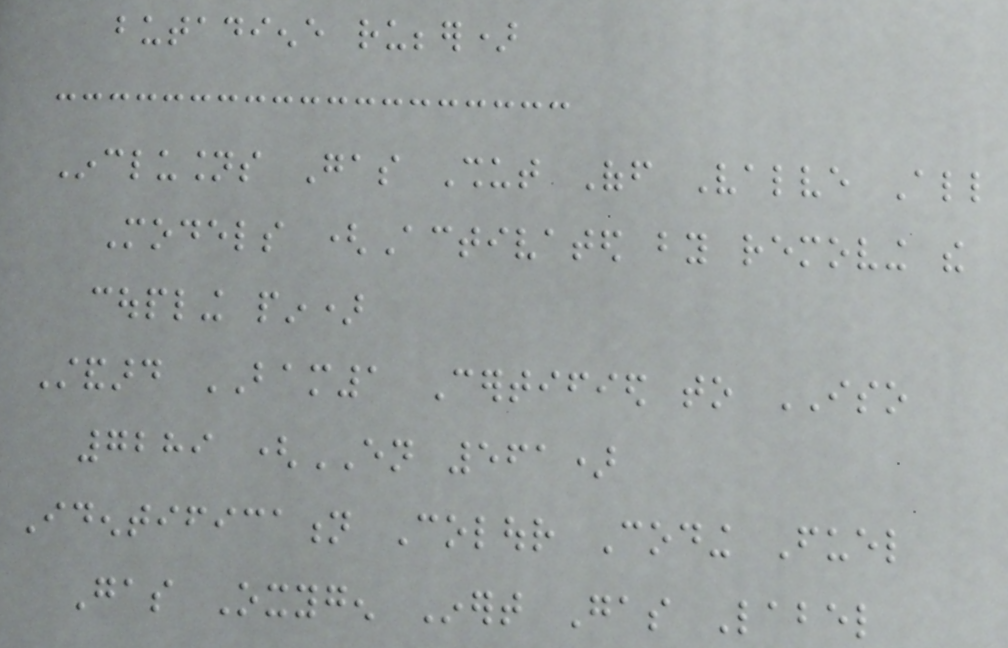butadiene rubber)
Inclusions Gas Shut Off Valve All
Models (Activated by removing the
coupling pin)
Standard BAM1 Certified to ISO
7289 (EN 561)
Identification Colour Coding Fuel
Gas Oxygen Inert Gas Label
